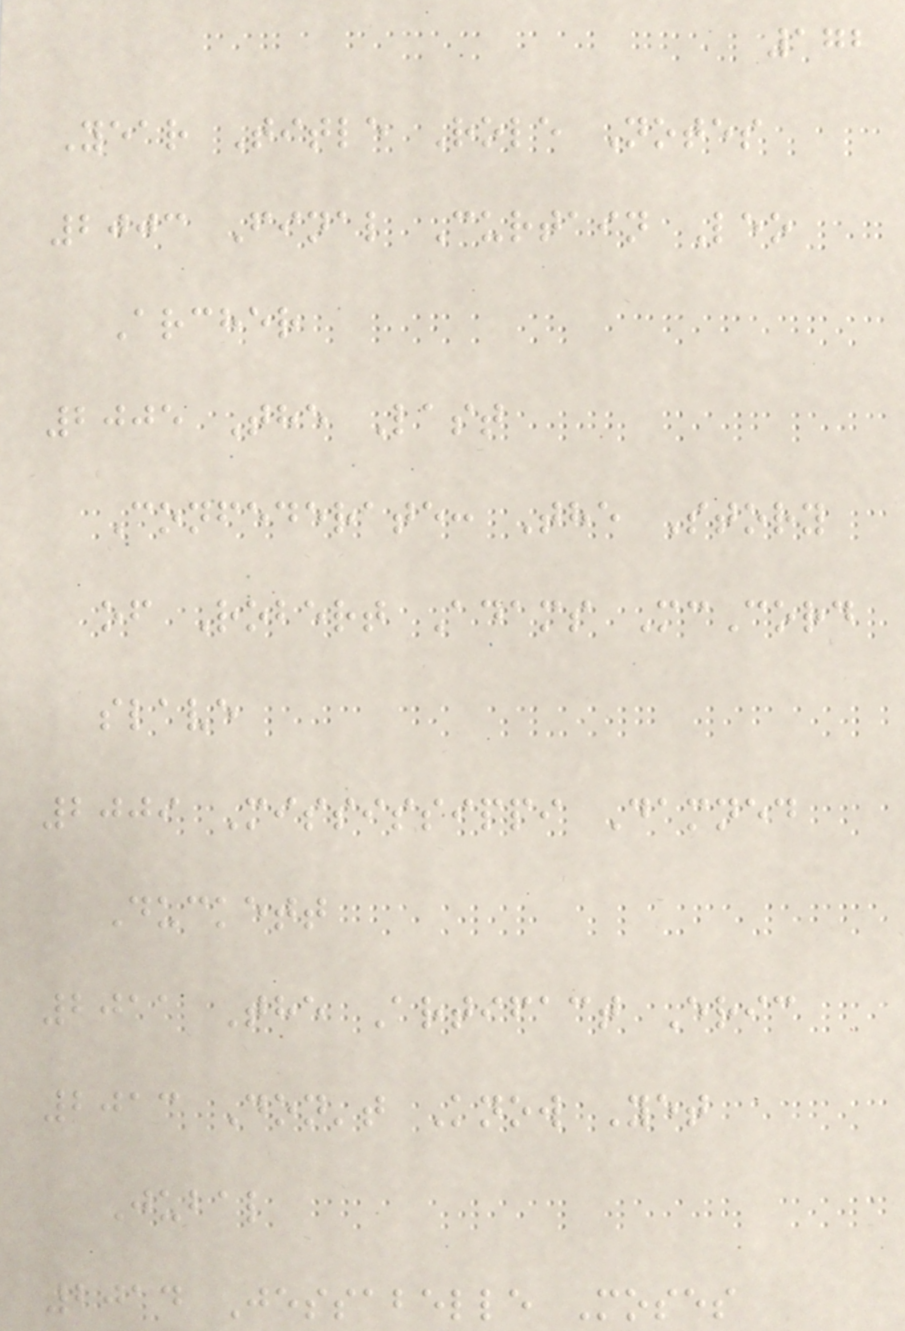172
Year Title Role Notes
2003 Final Curtain Leo
Archer
2005 The Last
Confederate: The Story
of Robert Adams McCord
slave
2009 Mississippi Damned
Duckett
2011 The Artifact Eric
2013 Don't Know Yet
Jubal
2014 Jessabelle Moses
